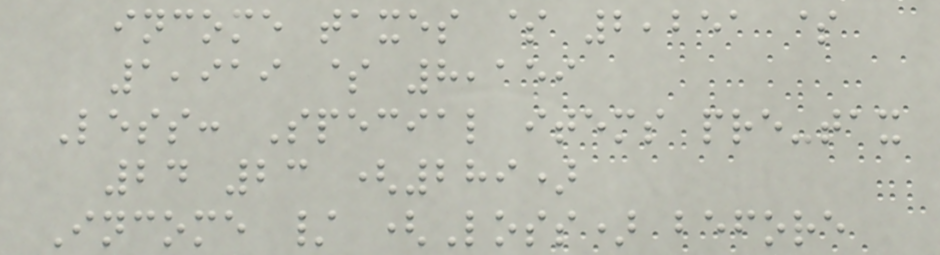income taxes $ 2,251 $
1,919 $ 8,159
Less: Special items pre-tax
24 23 (289)
Income / (Loss) before
